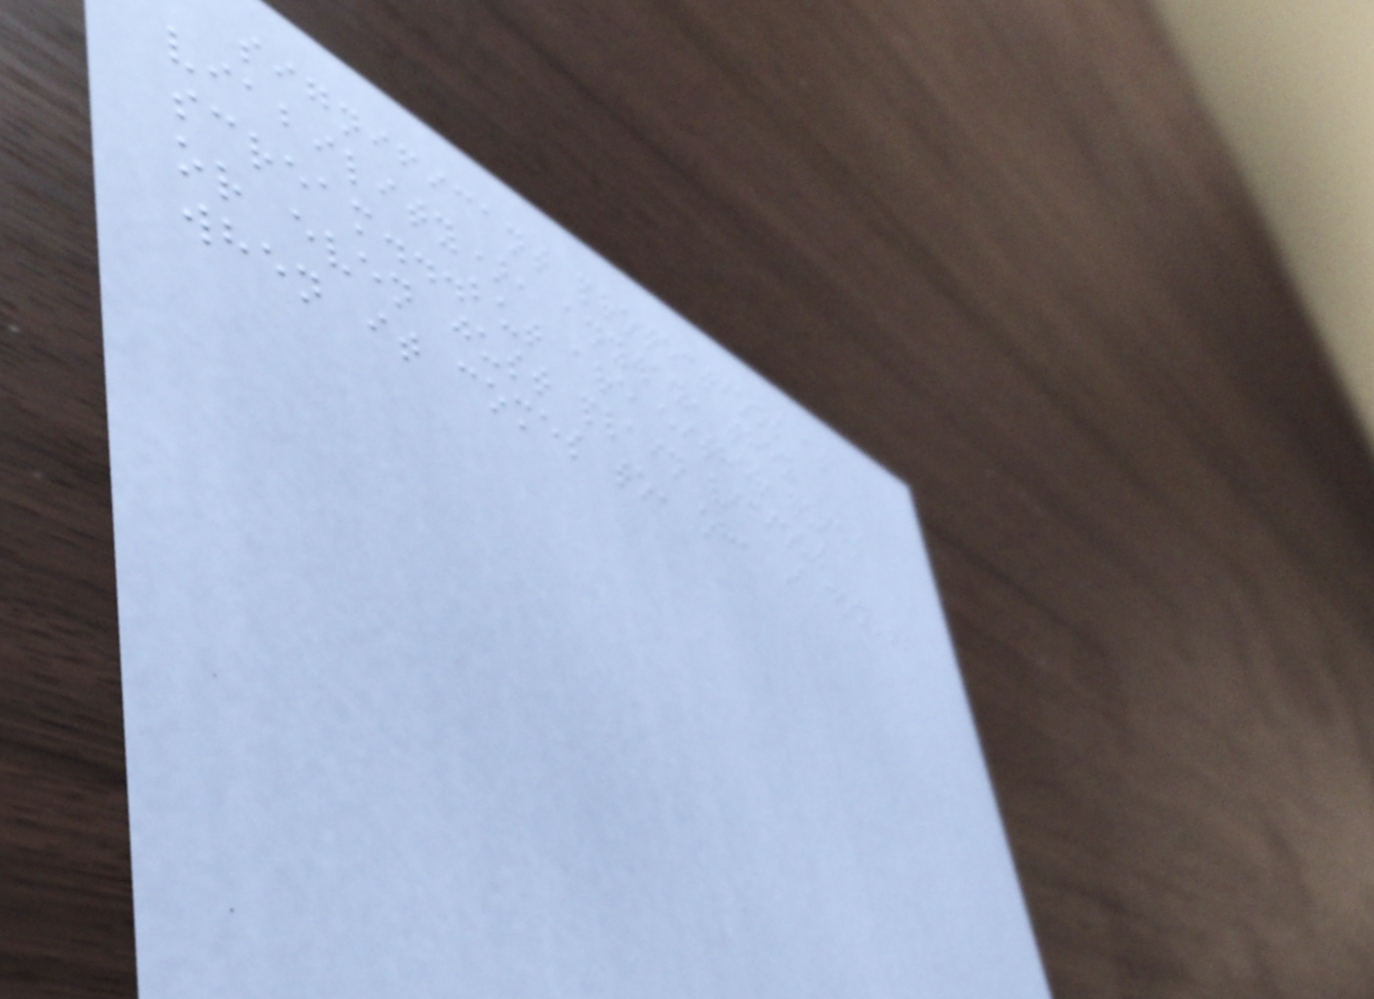significant protections at
viability), anyway, they
scream...but are either quiet
or even just plain vicious
when it comes to, oh, I don't
